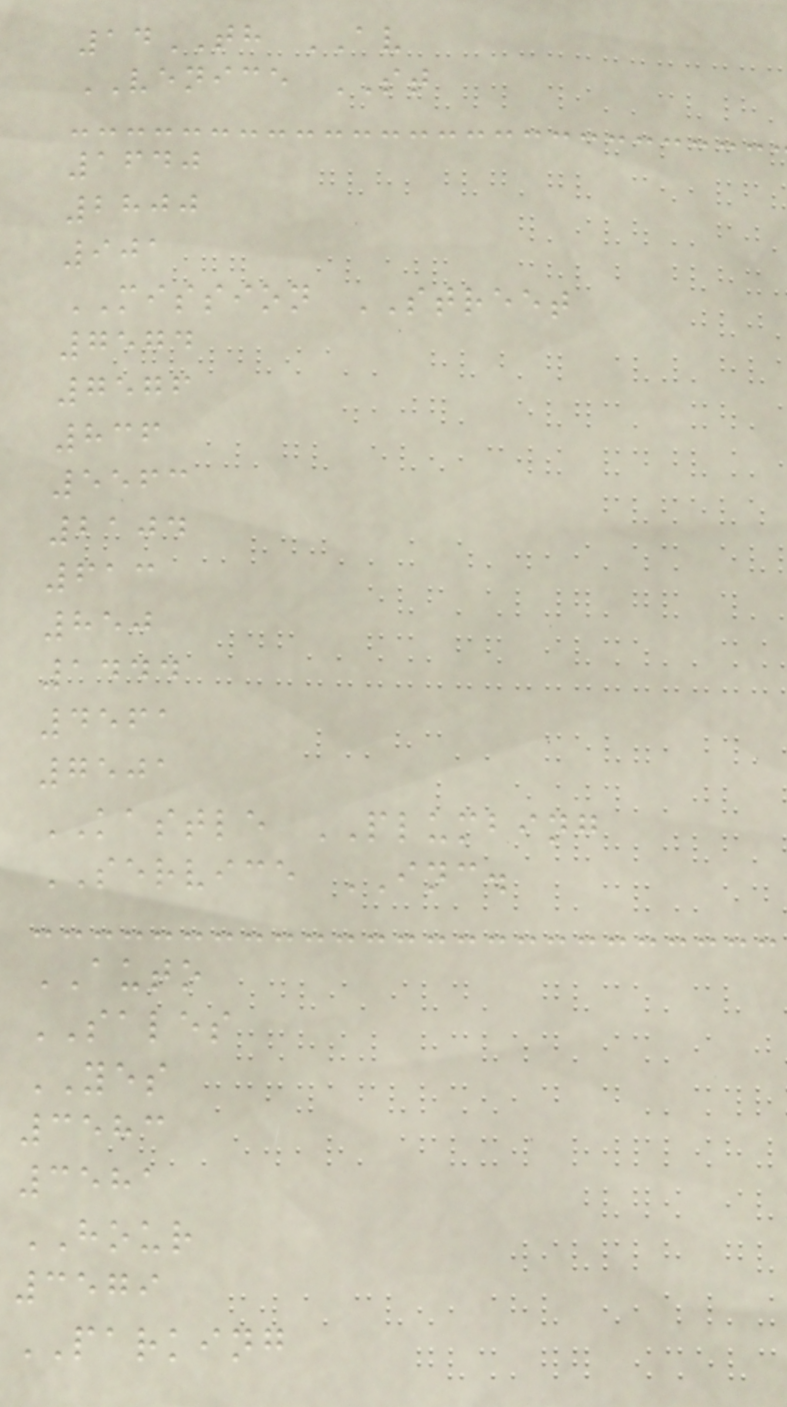14TH AV
VENICE ST
1640
2800
901
MISSION STREET
7574
7576
836
5563
2104
613
850
1444
4561
7501
KASTLE PLUMBING
SERVICE INC.
AUTO
SALES
YES
3583
3581
HOUR
3579
PARKING
